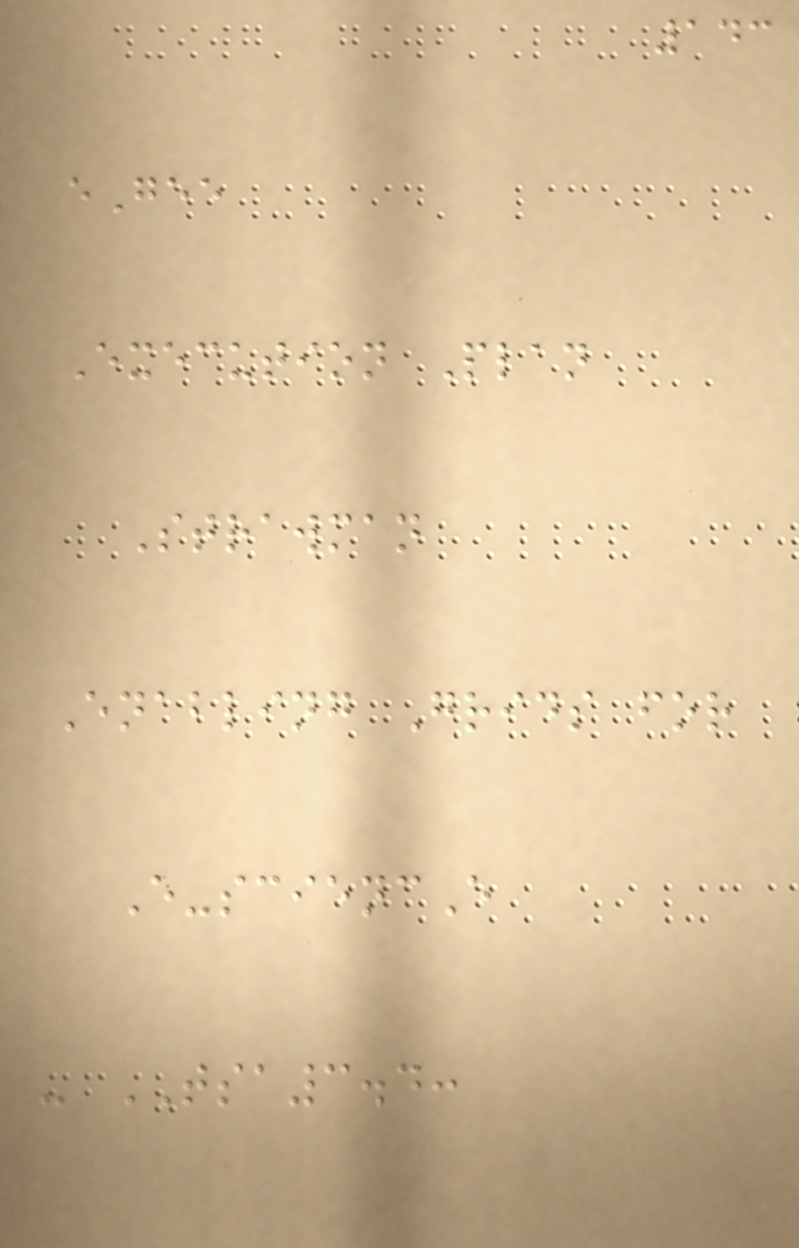143
eGee
Execution Plan
Strawman
Enabling Grids for
E-sciencE
- TSA3.4:
